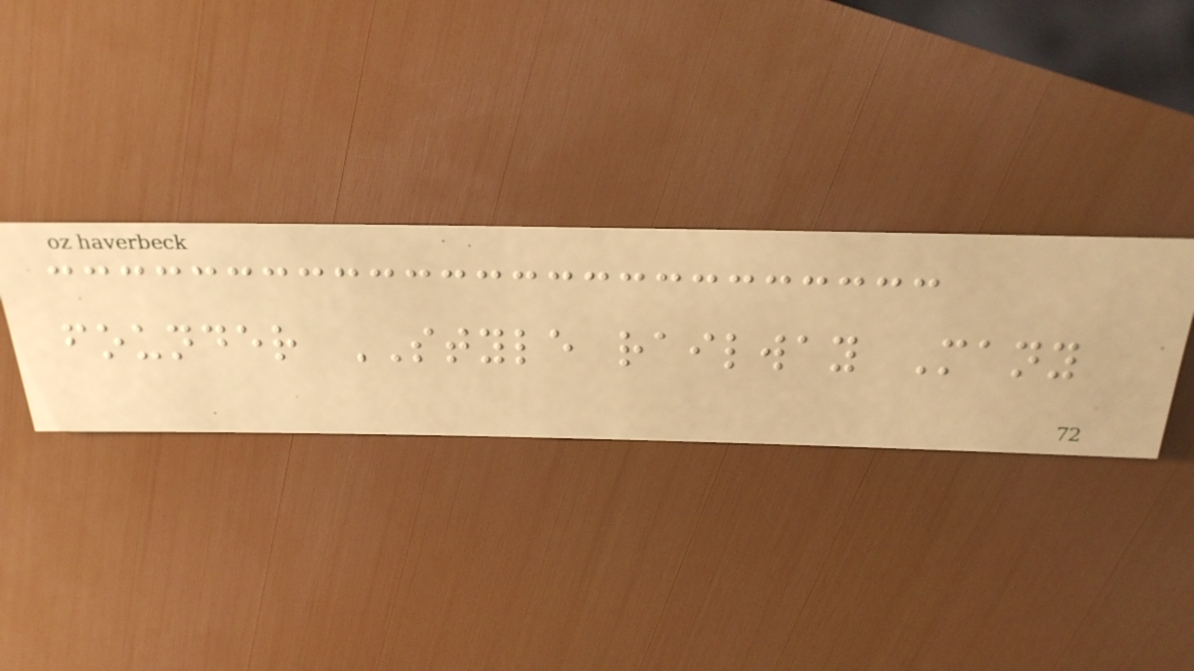founder STYLE railway Many
